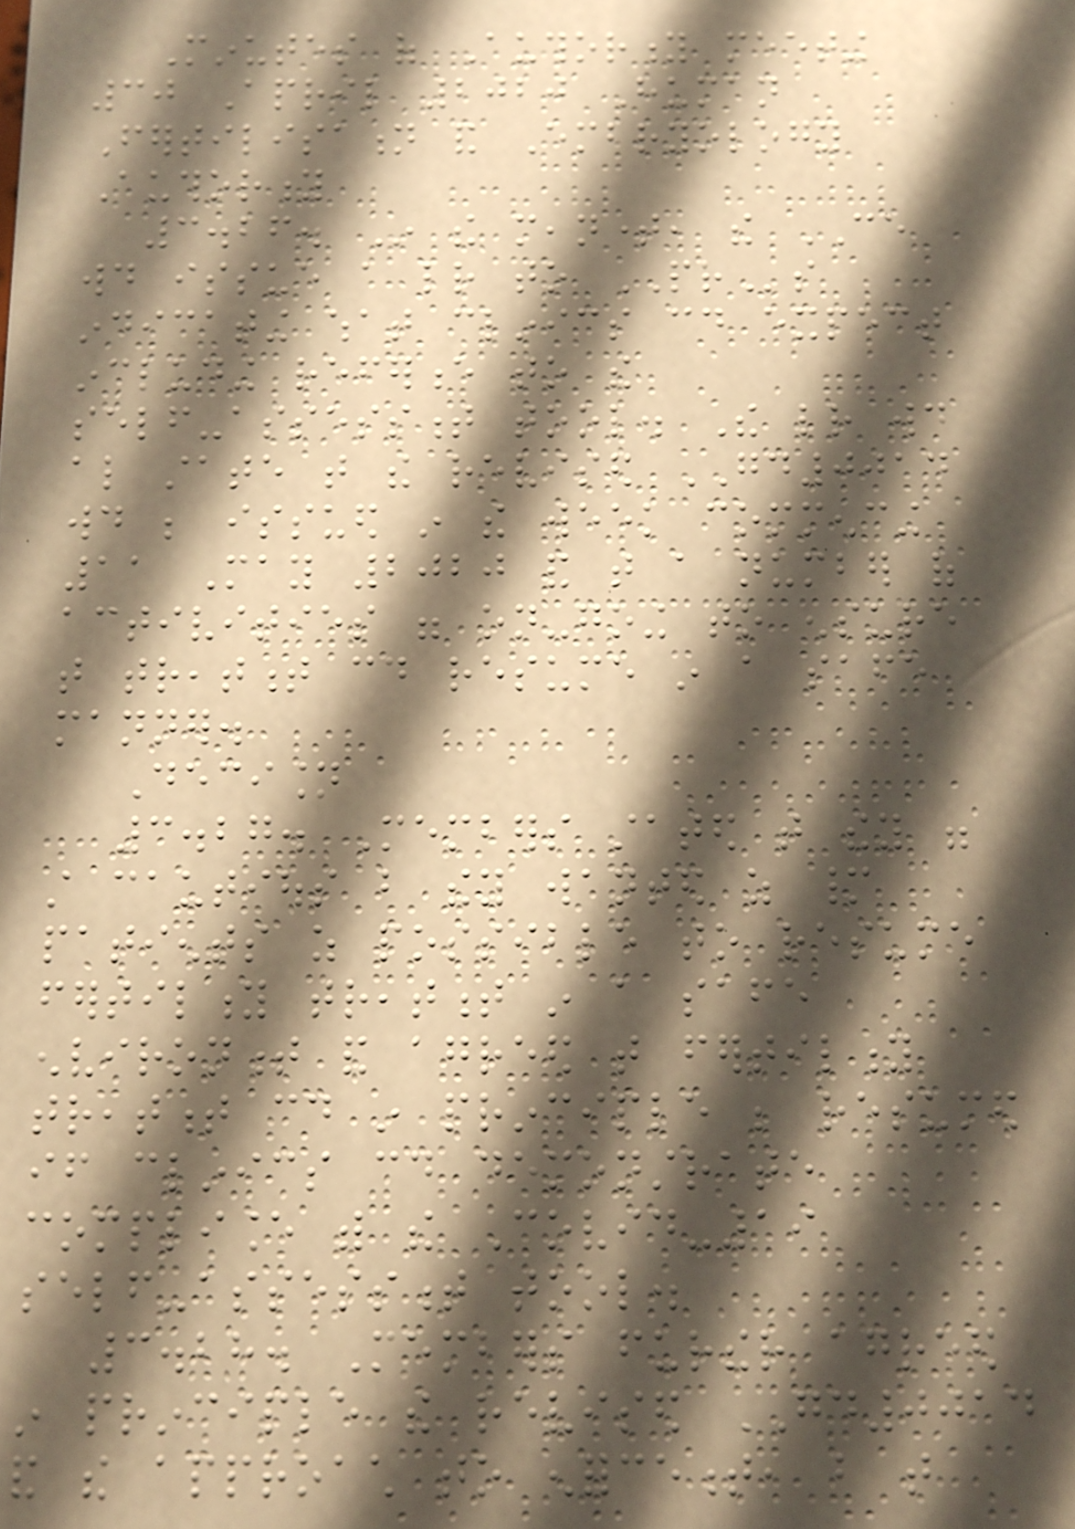Minutes of Authority meeting
30 April 2020 Human
Fertilisation and Embryology
Authority
3.26. In the meantime, the CE
would issue a letter to PRs
indicating what clinics could expect
including reference to the
self-assessment tool. The letter would
also state that the revised GD0014
would be issued in the week commencing
11 May 2020 and that a number of
activities were on-going to ensure
that treatment could resume in a safe
manner.
Decision
3.27. Members stated that they were
still cautious but they wanted as many
patients as possible to resume
fertility treatment in a safe
environment and agreed that fertility
treatment could in principle be resumed
if clinics could demonstrate
compliance with the Covid-19
self-assessment tool.
3.28. Members further agreed
in principle the revised GD0014
and the approach to enforcement, but that
